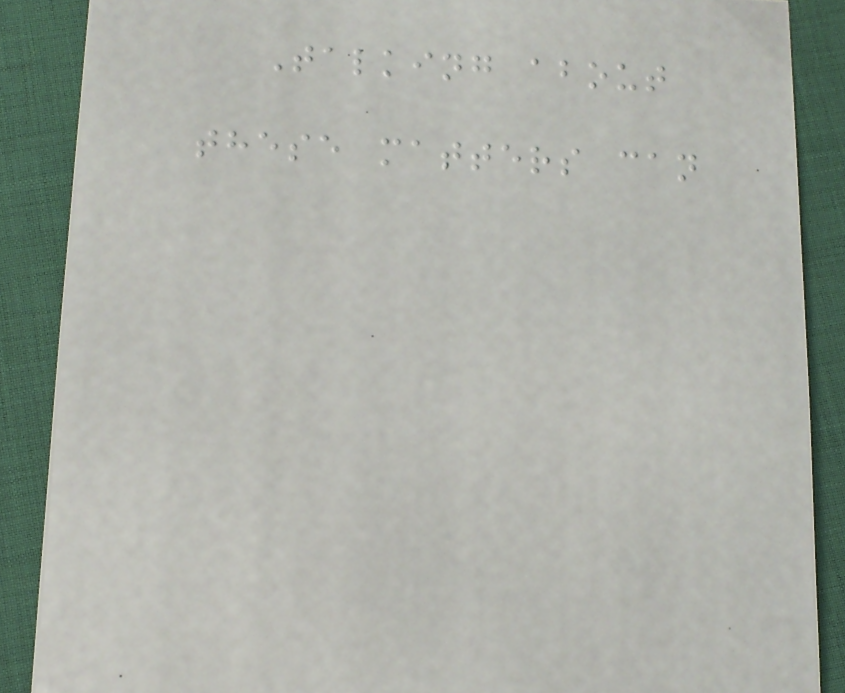Talking about
these matters can
